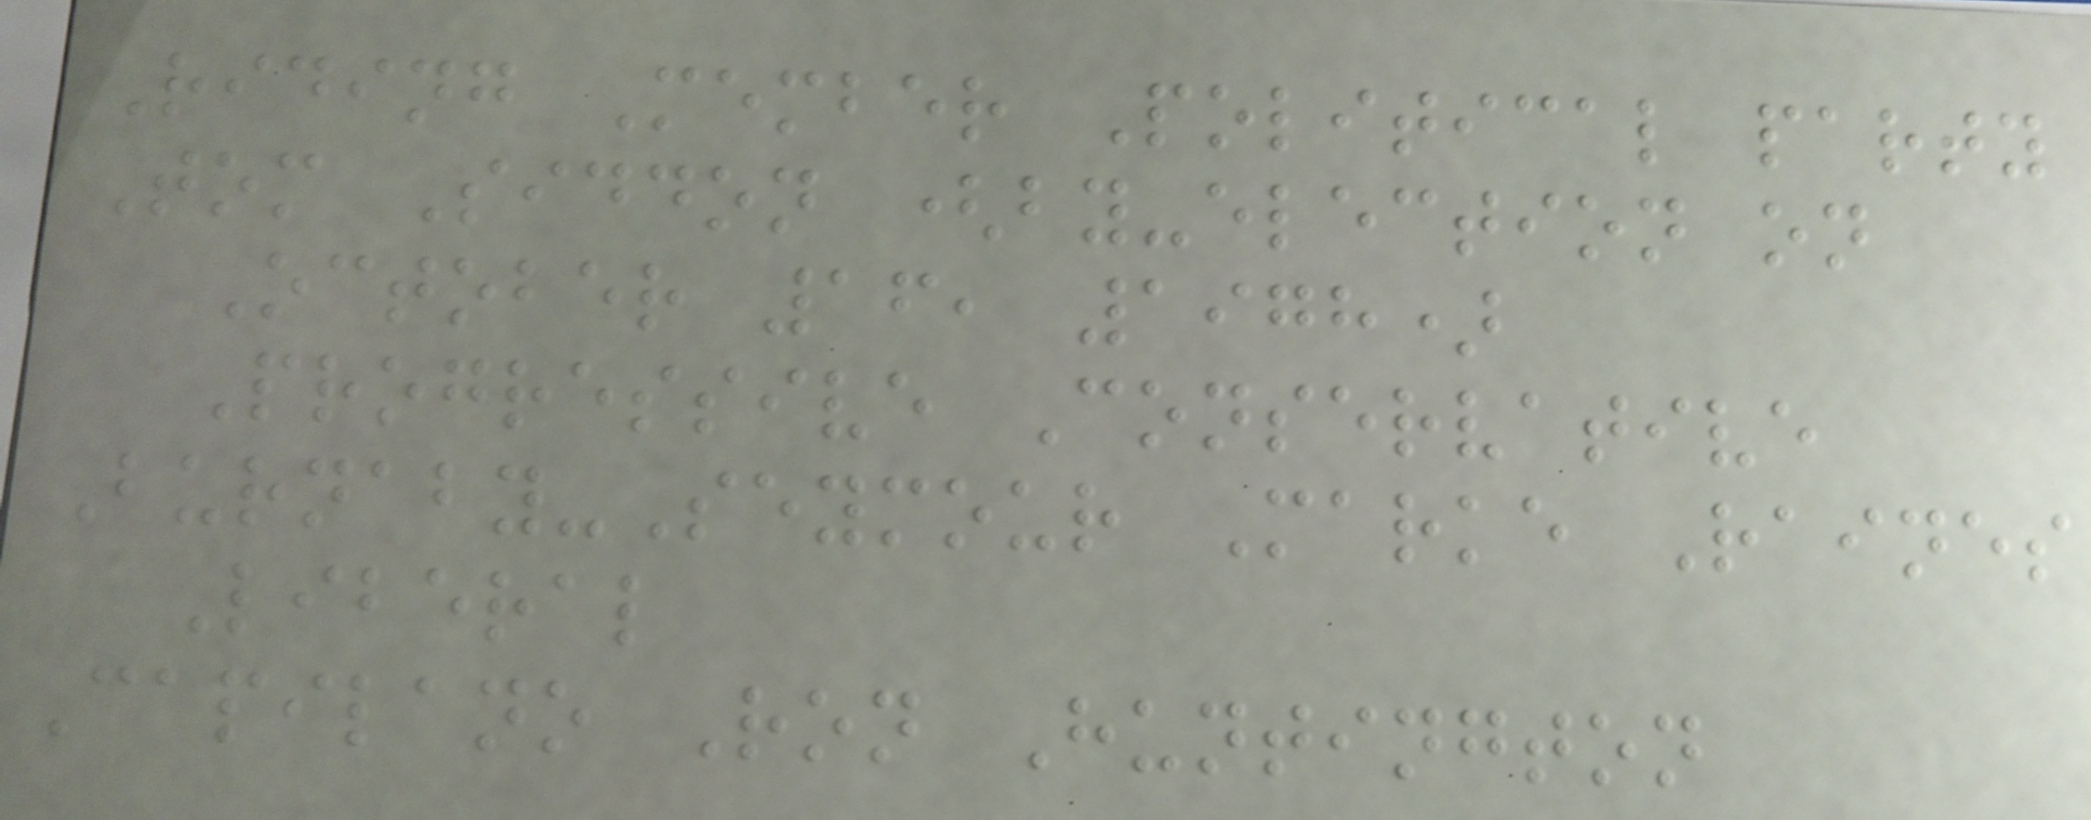Riding Member Political party
Tom Siddon (by-election on
October 16, 1978)
Progressive Conservative
Burnaby-Seymour Marke Raines
Liberal
Capilano Ron Huntington
